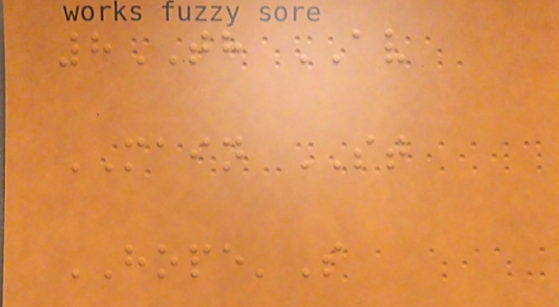8TH AV
MAIN ST
HOPE'S
